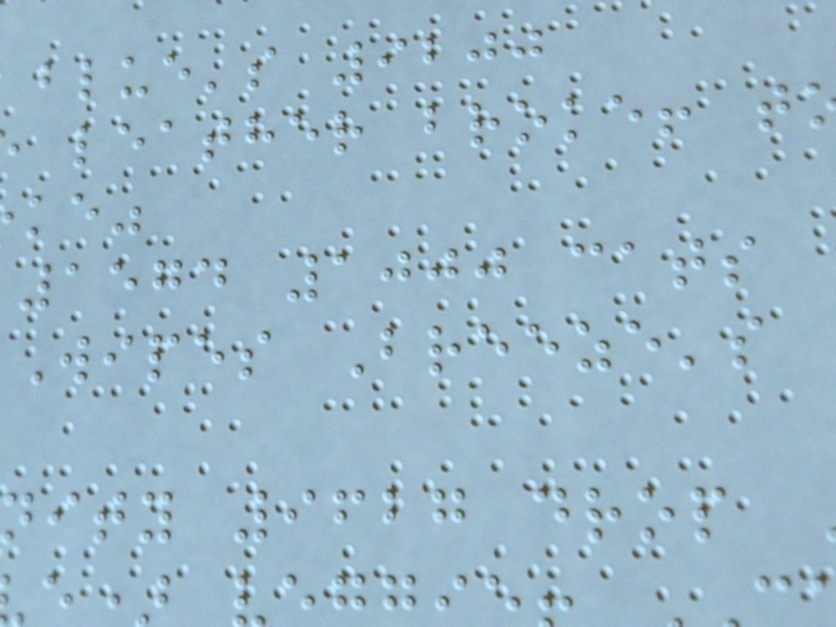blue's 9200
leather broke! t
1574 1000 cats
Wipes Breeze's
ity 9627 drop
